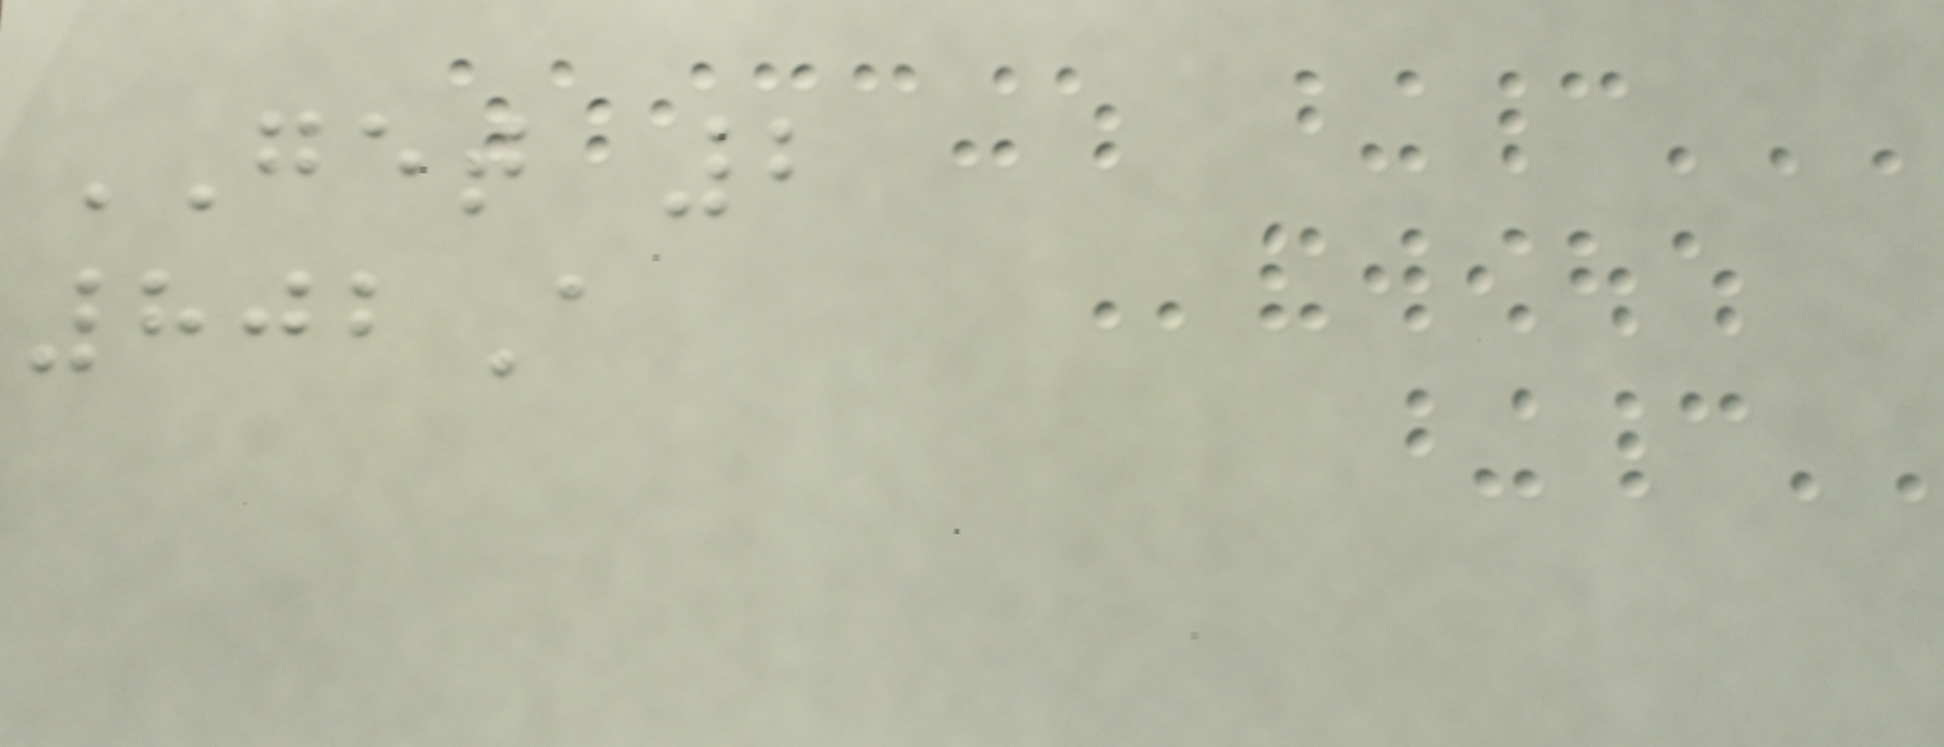GET 2
802A
